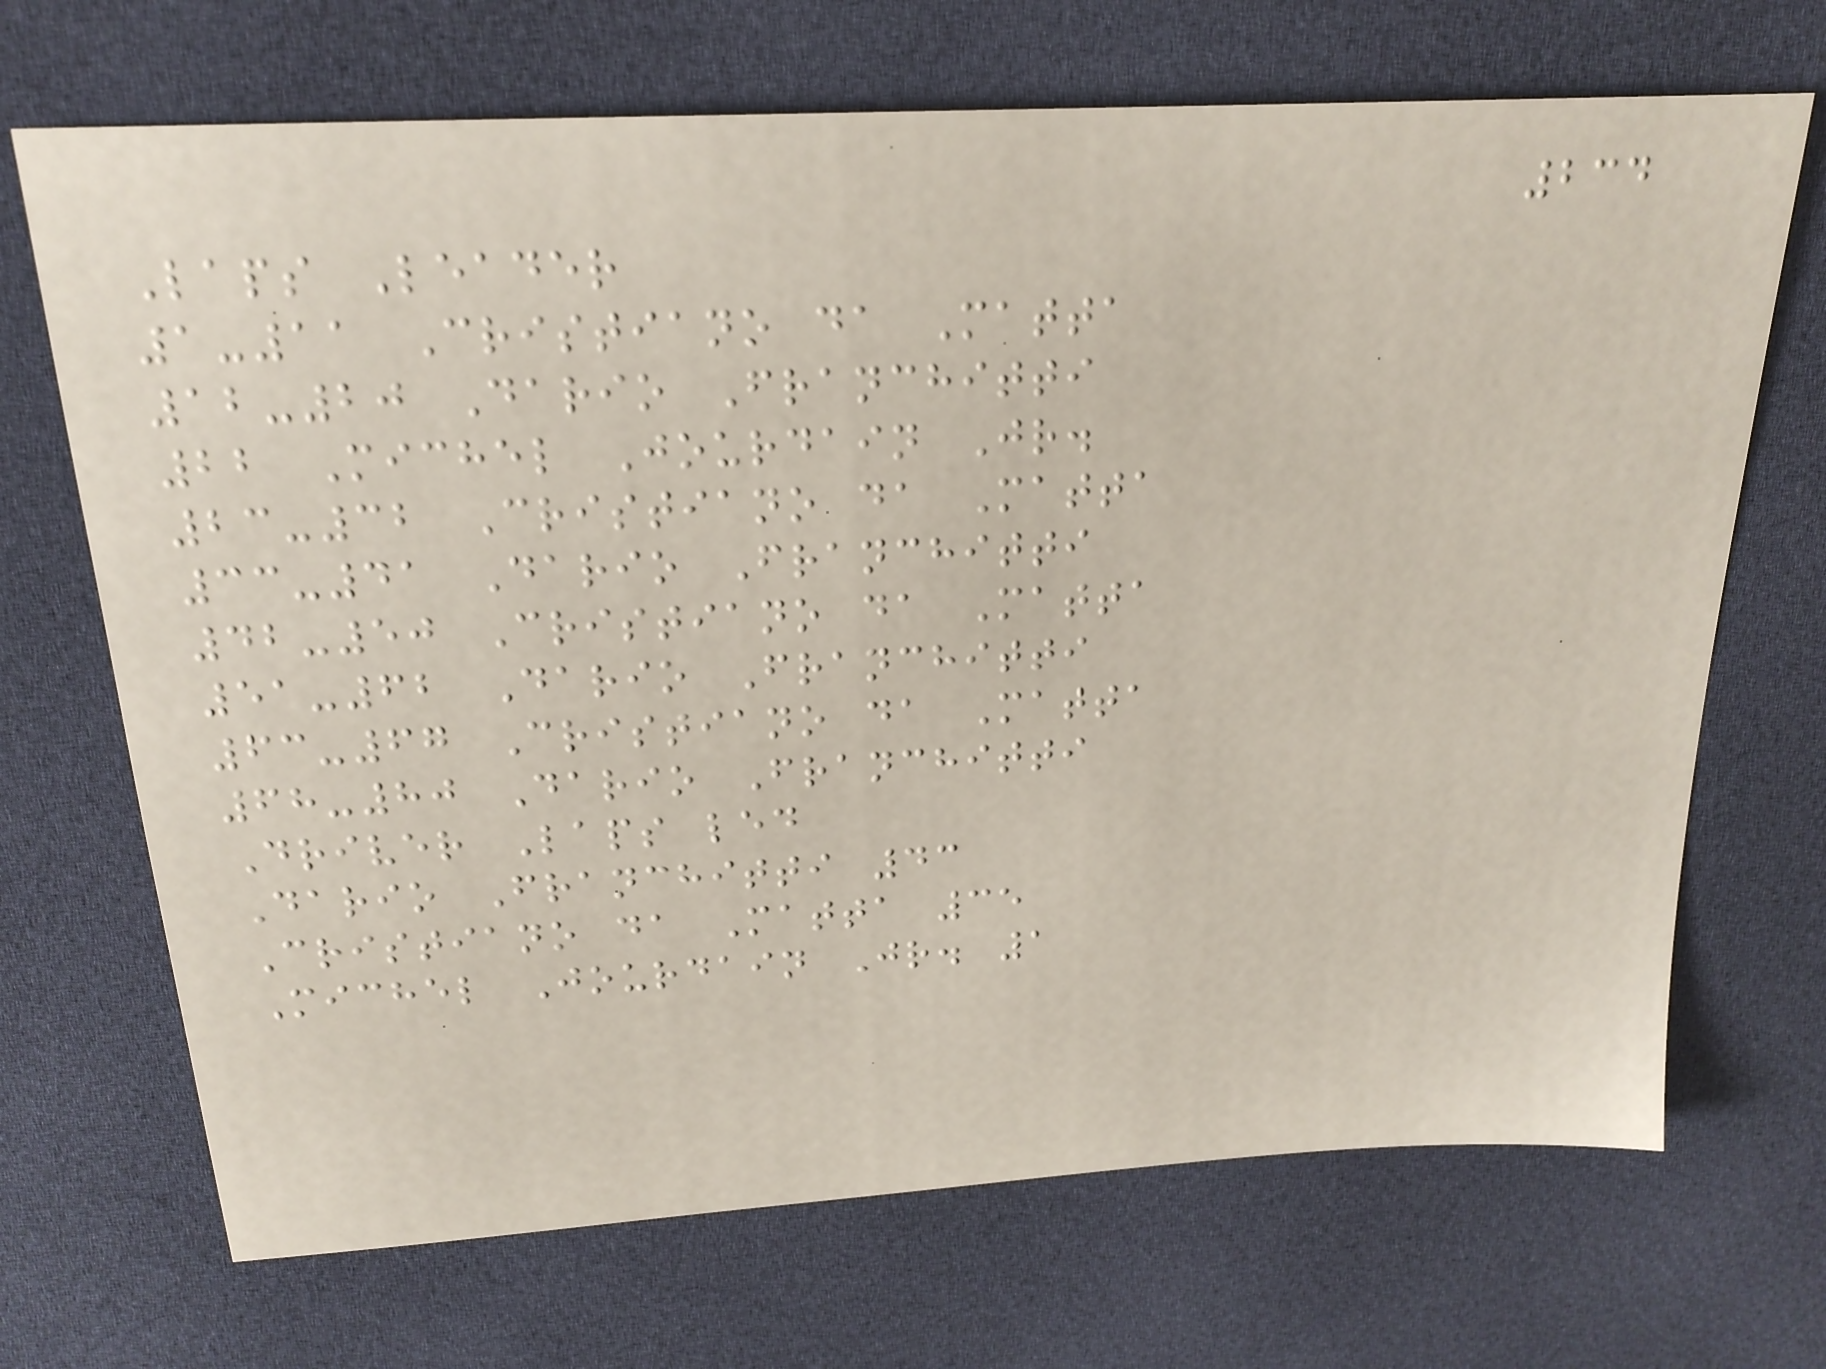234
Laps Leader
1-11 Cristiano da Matta
12-20 Dario Franchitti
22 Michel Jourdain Jr.
23-32 Cristiano da Matta
33-41 Dario Franchitti
42-50 Cristiano da Matta
51-62 Dario Franchitti
63-67 Cristiano da Matta
68-80 Dario Franchitti
Driver Laps led
Dario Franchitti 43
Cristiano da Matta 35
Michel Jourdain Jr. 1
